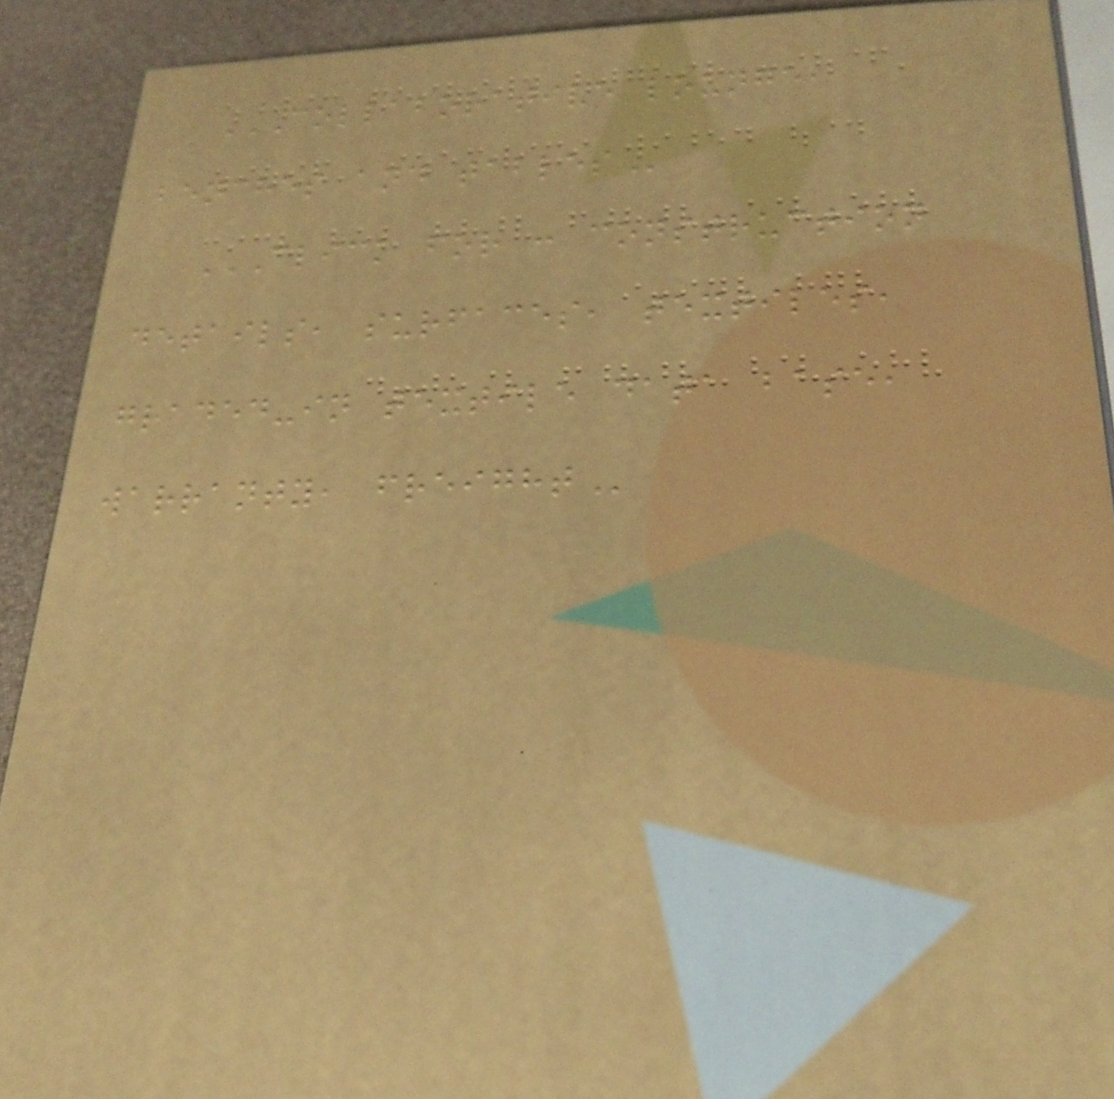COLLABORATIVE LOUNGE,
BENCHES AND TABLES
CLICK FOR : CONSTRUCTION
DETAILS, SURFACES, TEXTILES,
GRADED-IN TEXTILE DATA BASE,
WARRANTY, FREIGHT
